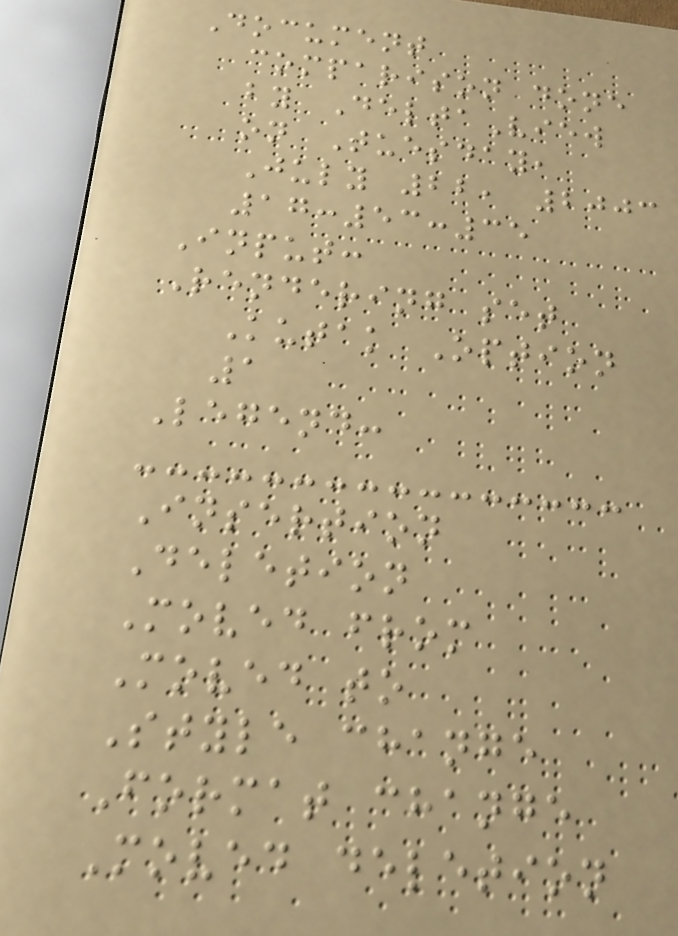Document
comparison done
by DeltaView
on Tuesday,
July 22, 2003
17:53:35
Input:
Rendering set
Kutak Option
1
Legend:
Insertion
Deletion
Moved from
Moved to
Style change
Format change
Moved deletion
